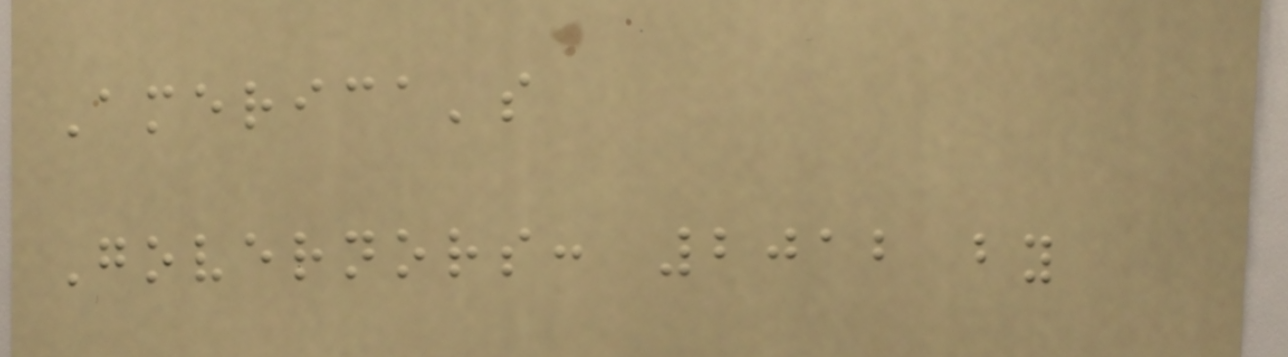America's
Governors: 2012 by
